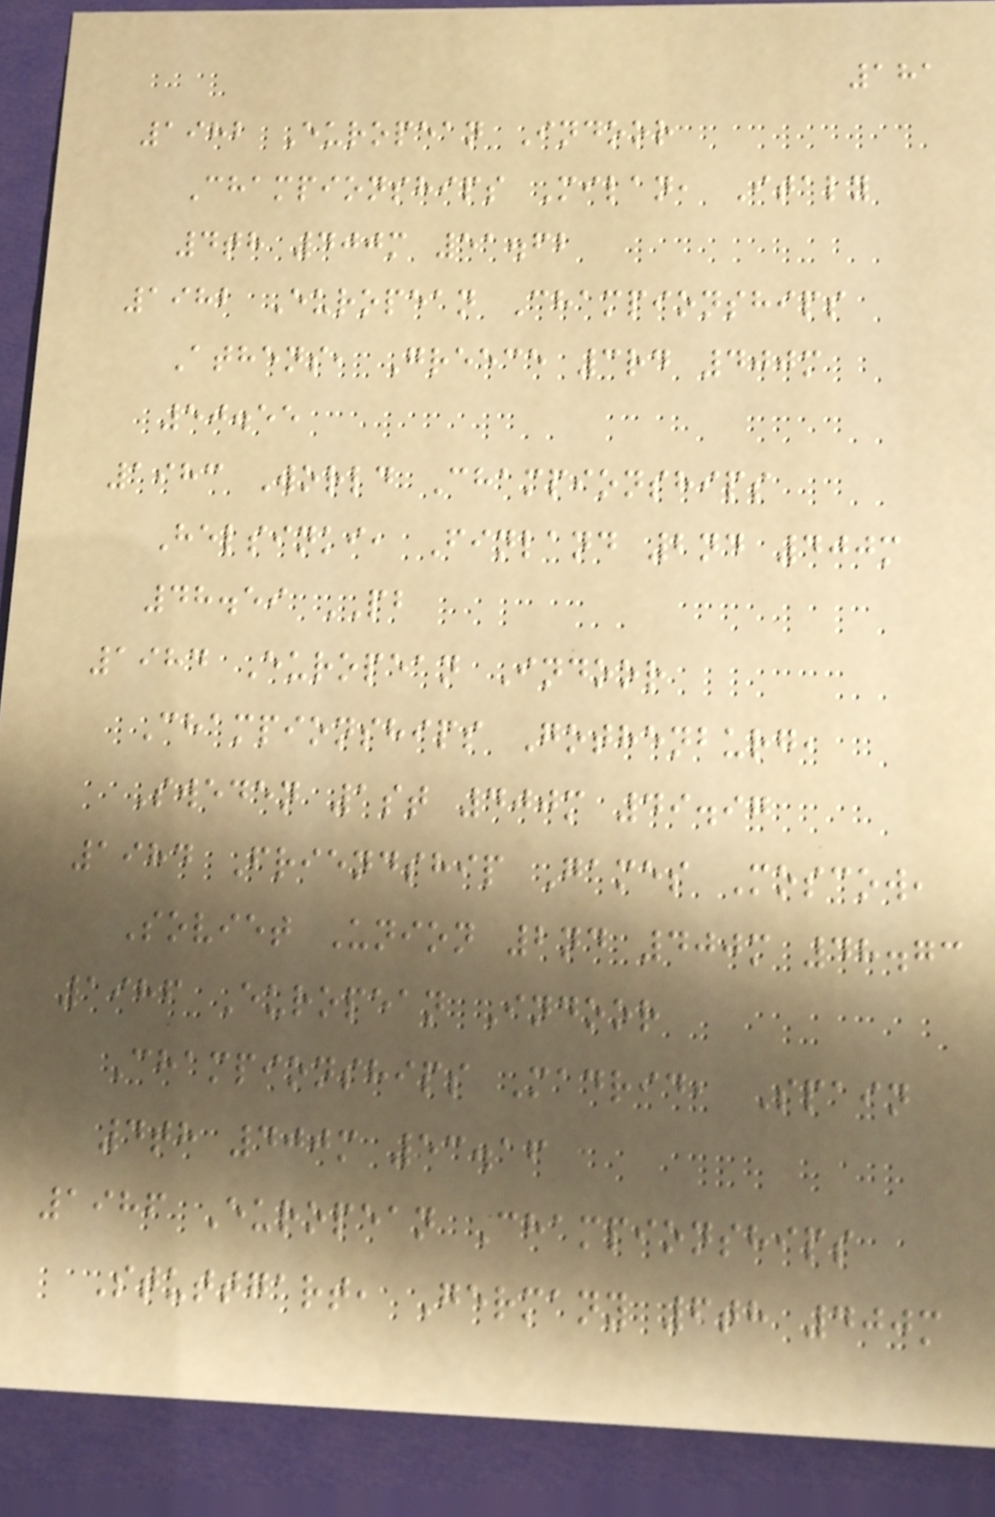181
1982 European Indoor
Championships Milan, Italy
4th 400m 51.62
1982 European Championships
Athens, Greece 3rd 400m
50.55
1983 World Championships
Helsinki, Finland 2nd 400m
48.59 PB
1984 European Indoor
Championships Gothenburg,
Sweden 1st 400m 49.97
1984 Friendship Games Moscow,
Soviet Union 2nd 400m 48.73
1986 European Indoor
Championships Madrid, Spain
4th 400m 53.16
1986 European Championships
Stuttgart, Germany 6th 400m
